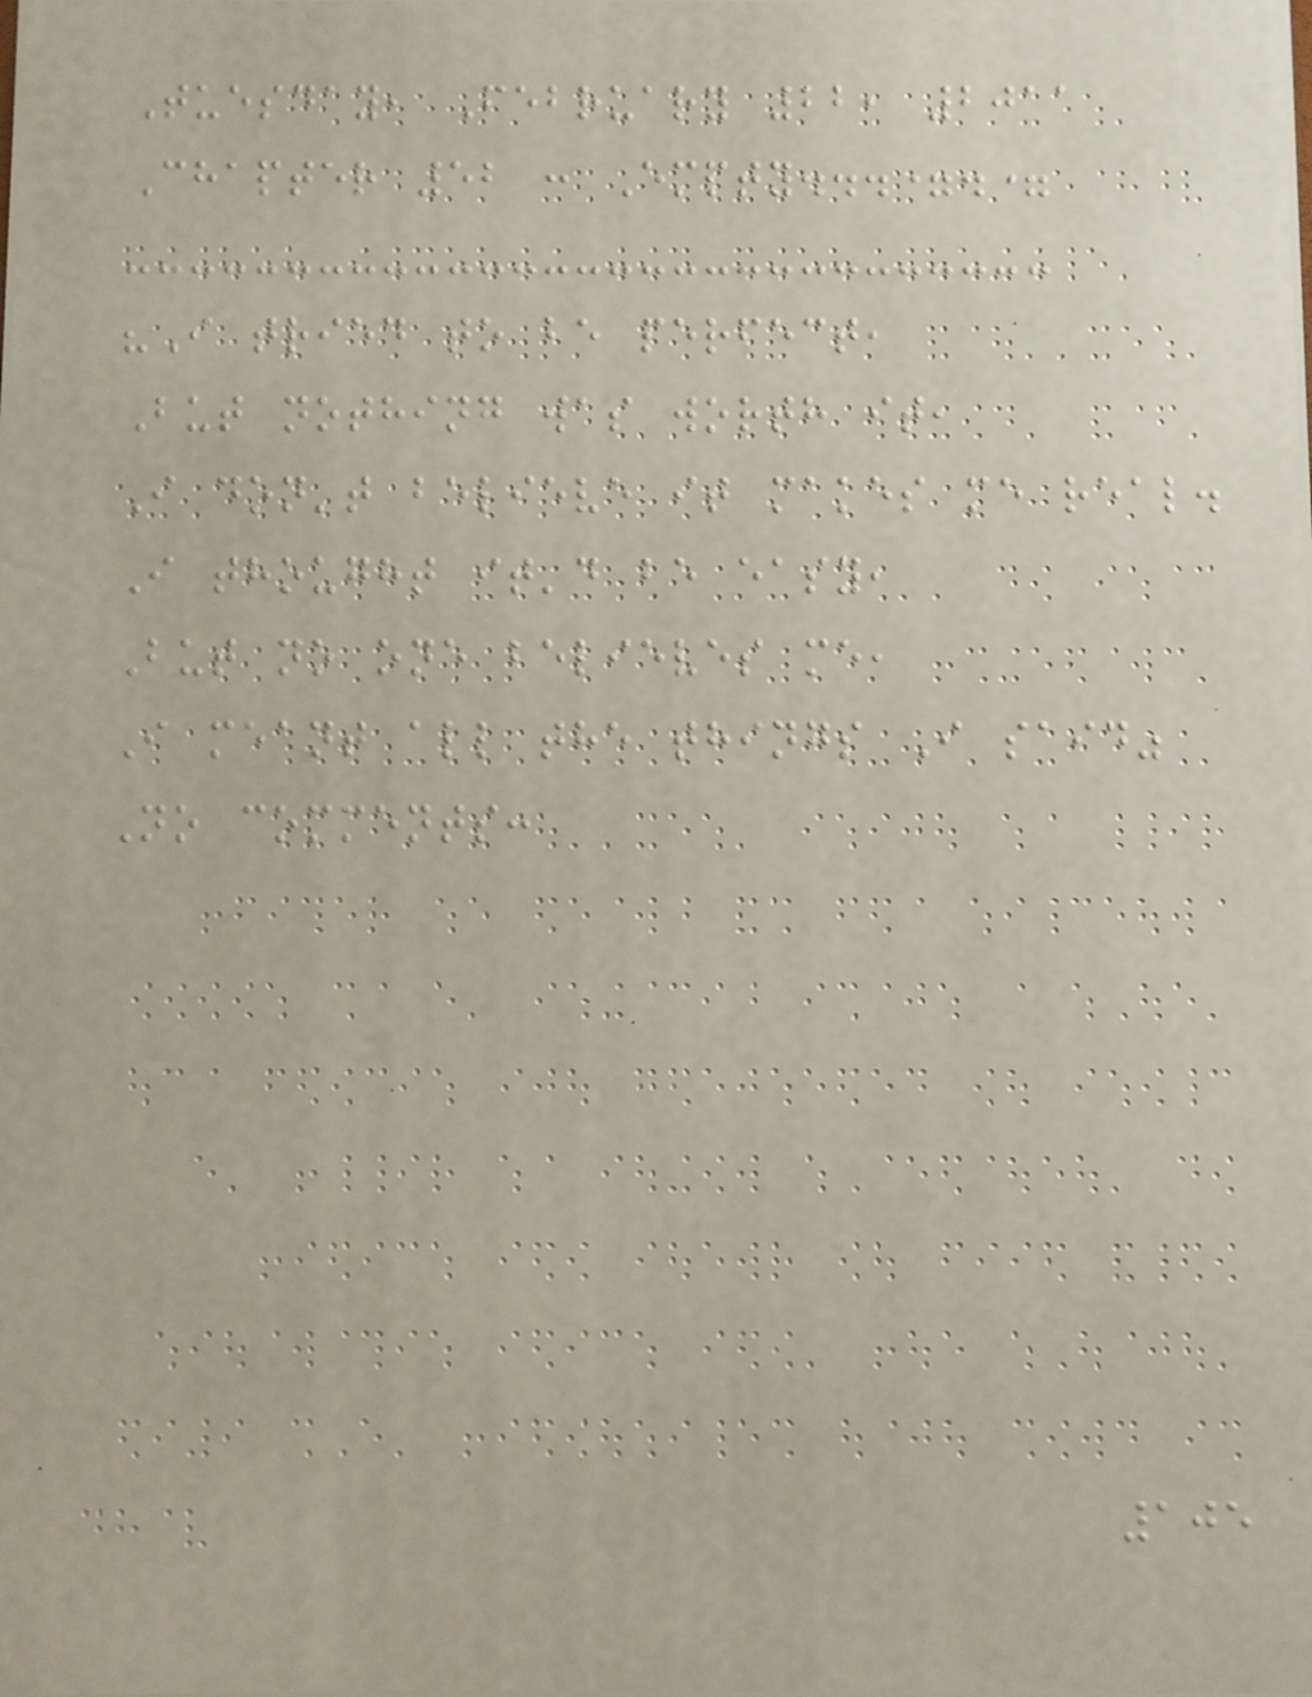Tuesday, February 22, 2011
Chapter 52 : Empty...=.=
"I tried to be perfect,
But nothing was worth it,
I don't believe it makes me real.
I thought it'd be easy,
But no one believes me,
I meant all the things I said"
No comments:
105
